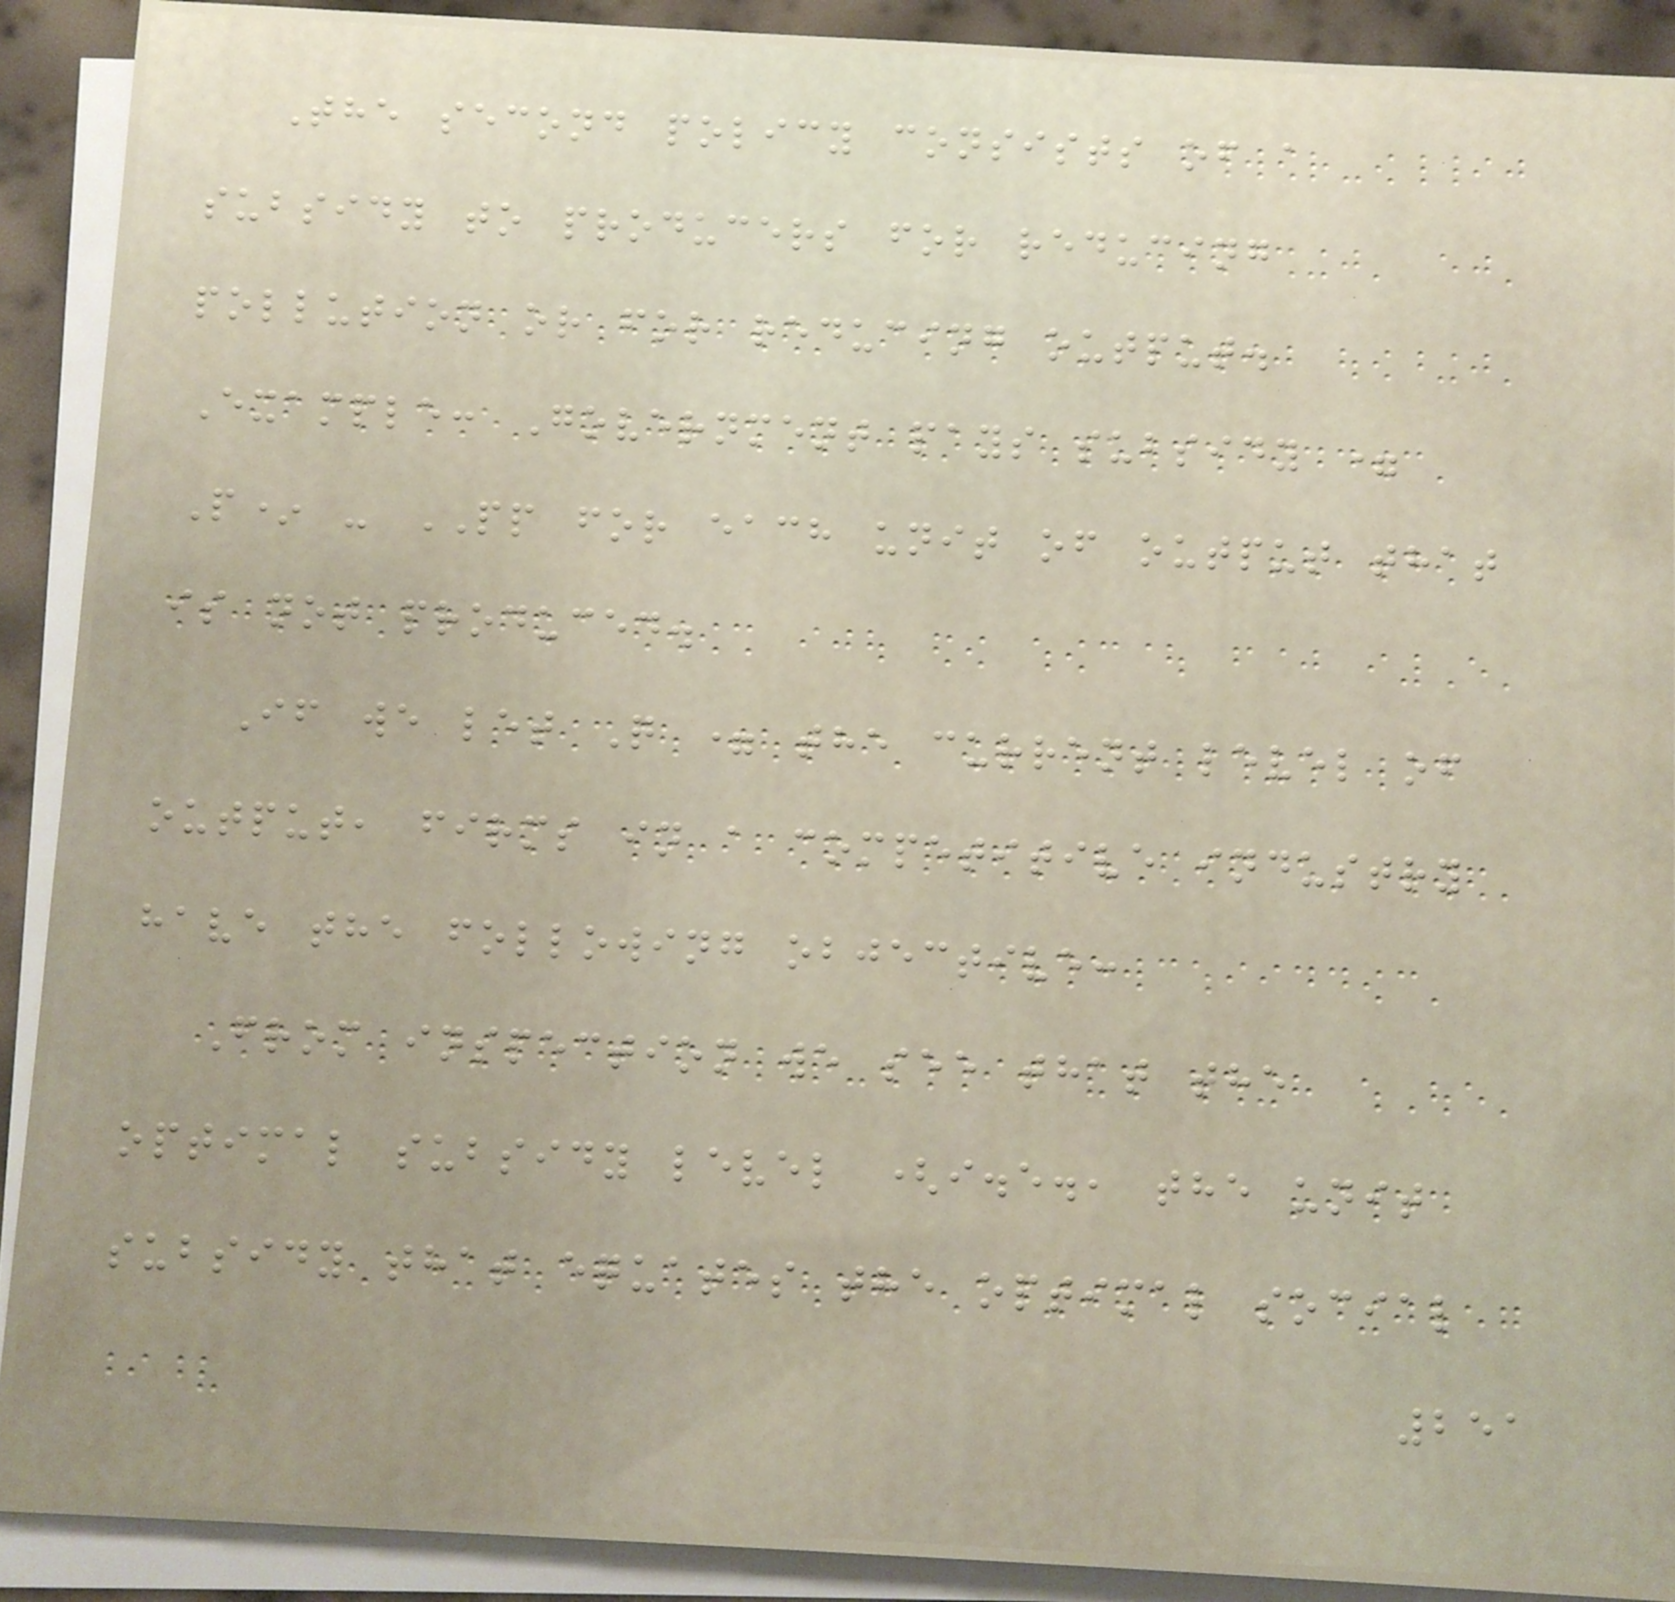The second policy consists of a
subsidy to producers for reducing
pollution or for reducing output.
Example: Government pays subsidy =
P* - PP for each unit of output that
is not produced.
If we let Q = the current level of
output, firms in a competitive industry
have the following objective:
From inspection we see that the
optimal subsidy level (i.e., the unit
subsidy that equates the optimal social
251
